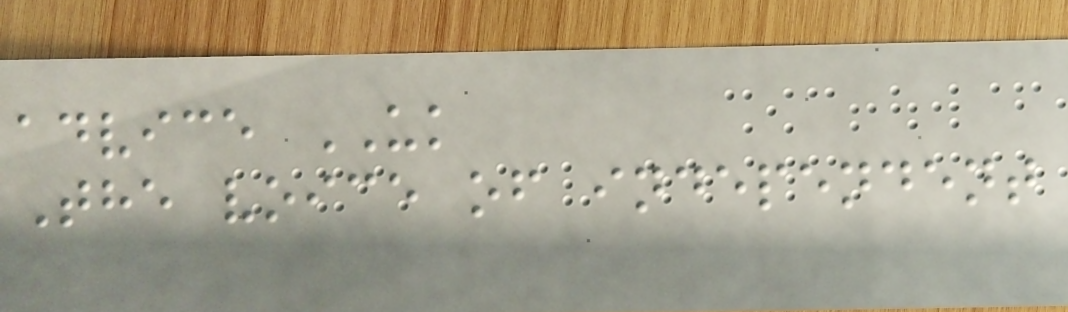advice UK
The voice of independent
